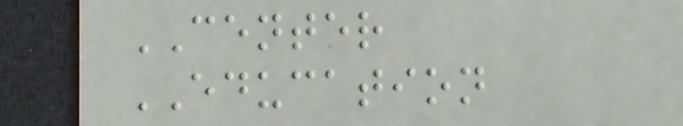CENTER
EDUCATION
